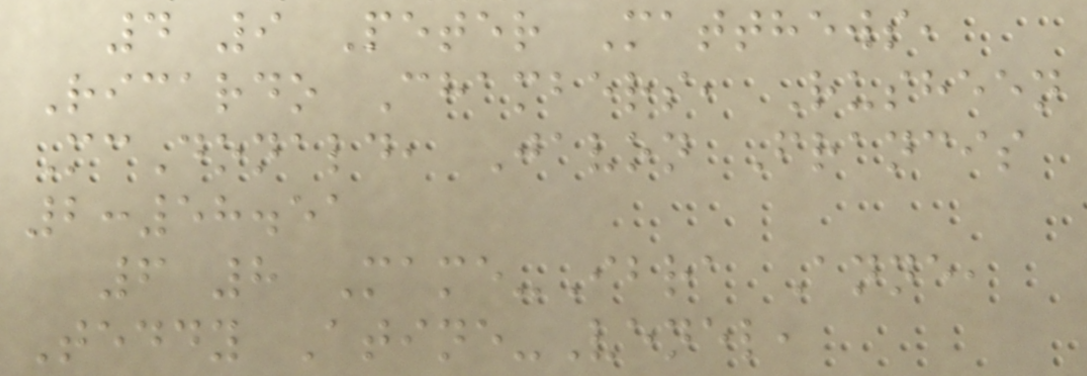4 9 Peter Matthews,
Ricardo Chambers, Rusheen
McDonald, Javon Francis
2:58.51
6 8 Mame-Ibra Anne,
Teddy Atine-Venel,
